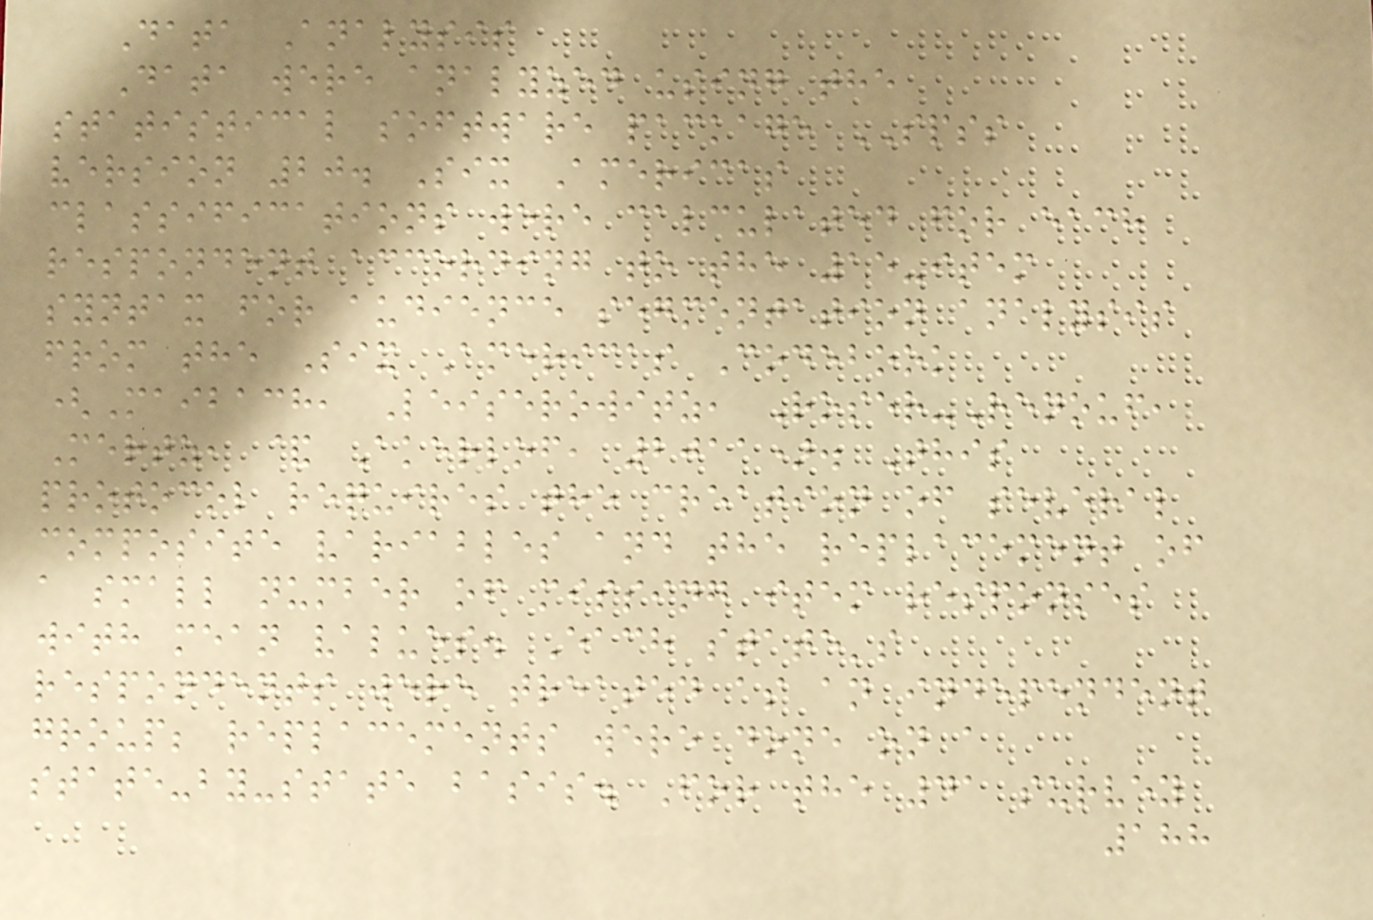Data Analysis
Data were analyzed using the
statistical software package SPSS
version 20. Six Americas
classifications were calculated for each
respondent according to the 15-item
syntax for audience segmentation analysis
from the Six Americas Codebook
(Maibach, Leiserowitz, Roser-Renouf,
Mertz, & Akerlof, 2011). This
protocol requires the creation of several
composite variables and the replacement of
a small number of missing item responses
with mean values. Each state's
respondents were treated as an independent
group; replacements were done on a
state-by-state basis. For the 41 survey
188
